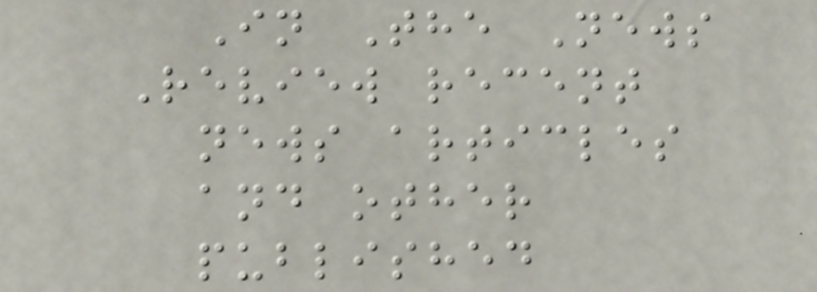In The News
Review recent
news articles
and other
published
